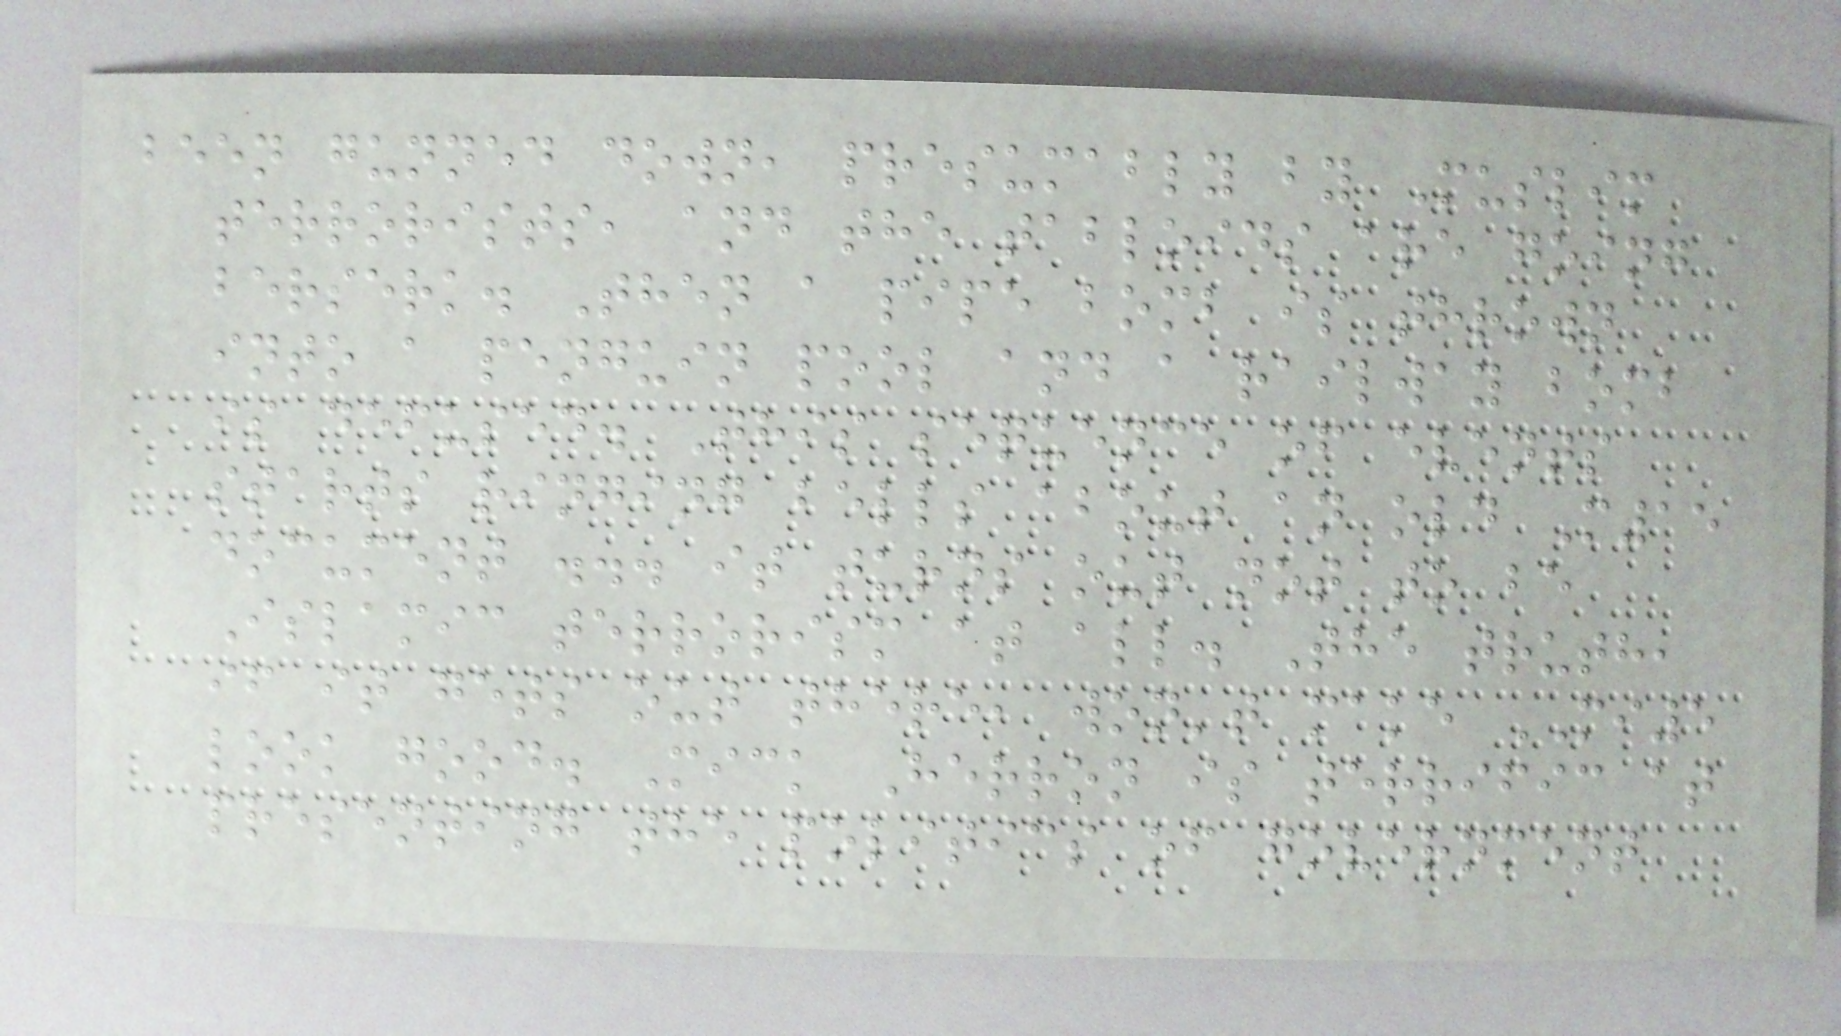been gunned down, presumably by Muslim
terrorists, and the tabloids are going
berserk. Then a pipe bomb is thrown
into a penguin pool and a railway bomb
is defused. This sequence of events
starts ringing bells about an old M15
document ... it turns out not to be
Islamic terrorism at all. The truth,
if it gets out there, won't make MI5
look good. Mick Herron is terrific at
presenting the politics of government
